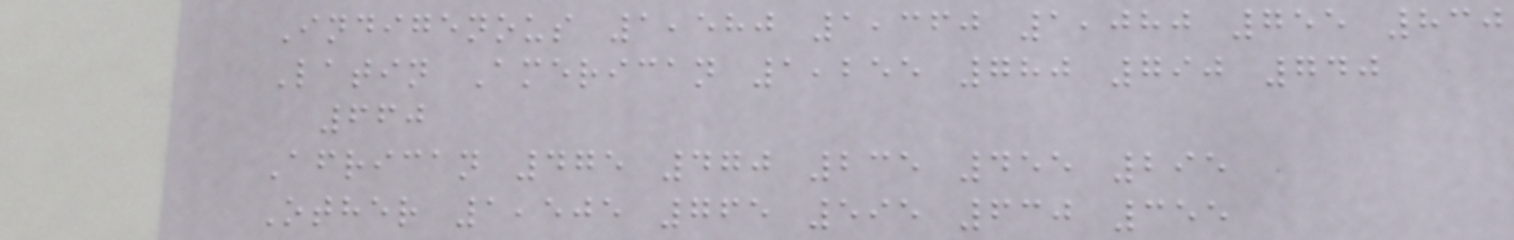Indigenous 1,580 1,360 1,080 755 830
Latin American 1,255 780 790 740
660
African 475 470 235 455 295
Other 1,505 765 595 630 355
